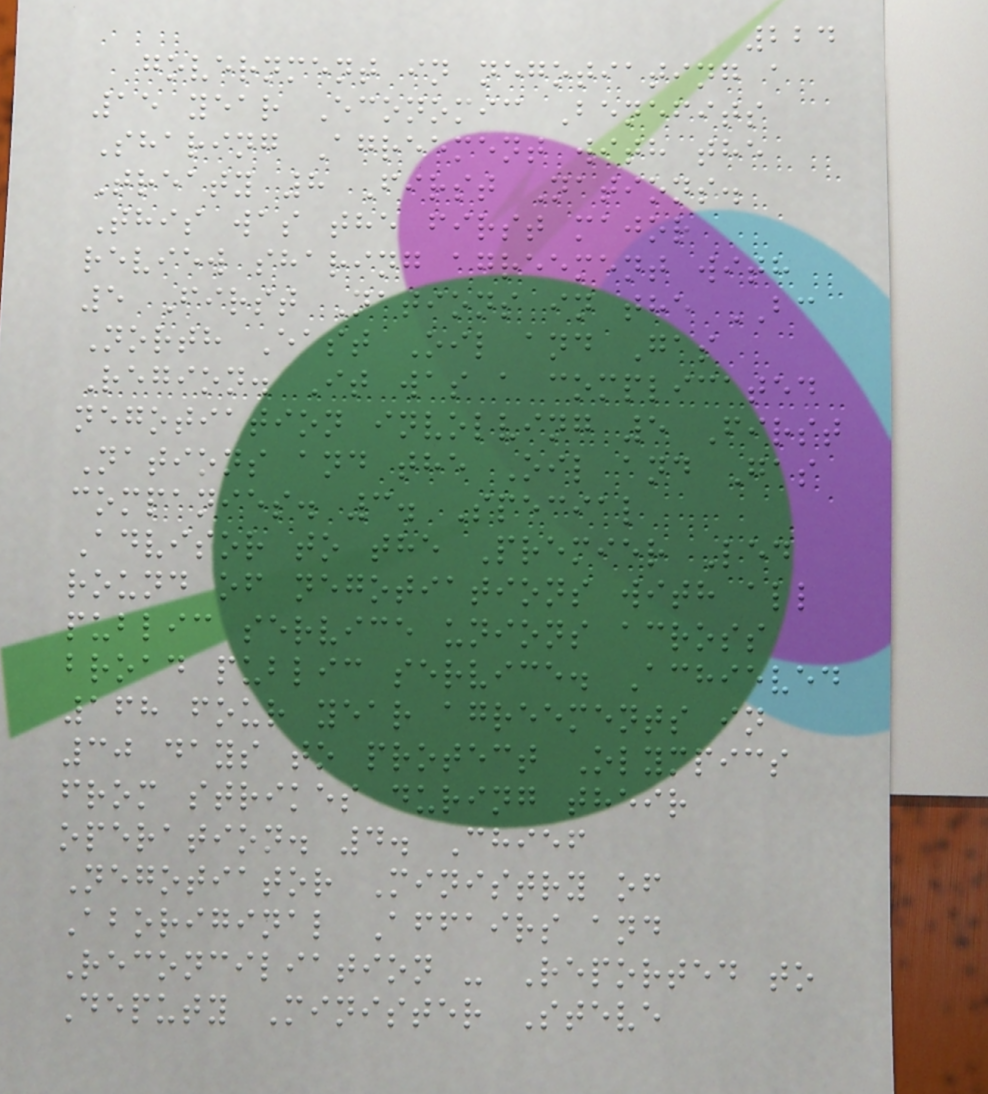224
government in negotiating a
15 year Economic Benefits
Sharing Agreement with the
Treaty 8 First Nations.
This was the first major
review sharing agreement with
5 First Nations in the BC
North East Oil and Gas
Region. It was a complicated
negotiation involving 5 First
Nations and the Oil and Gas
companies. 3. Special
Advisor to the Premier Led
round of negotiations with all
public service unions across
broad public service. Achieved
168 four year agreements in
30 days to protect Olympics
from strikes during their
operation. 4. Chief
Negotiator Ministry of
Aboriginal Affairs and
Reconciliation - Reported to
Deputy Minister Steve
